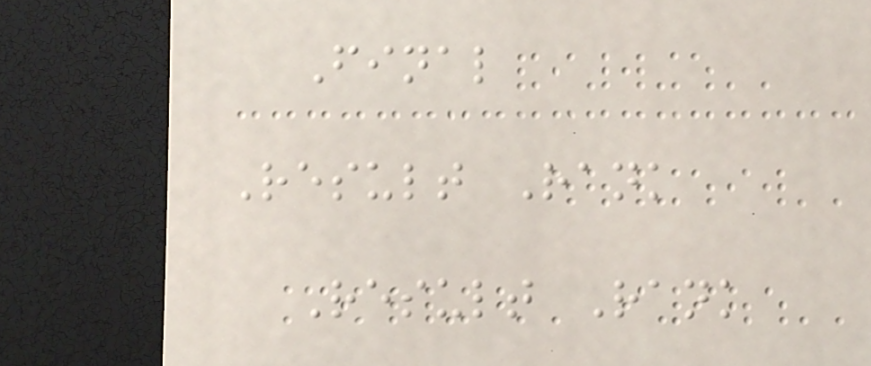Final
Result Rank
Result Rank
